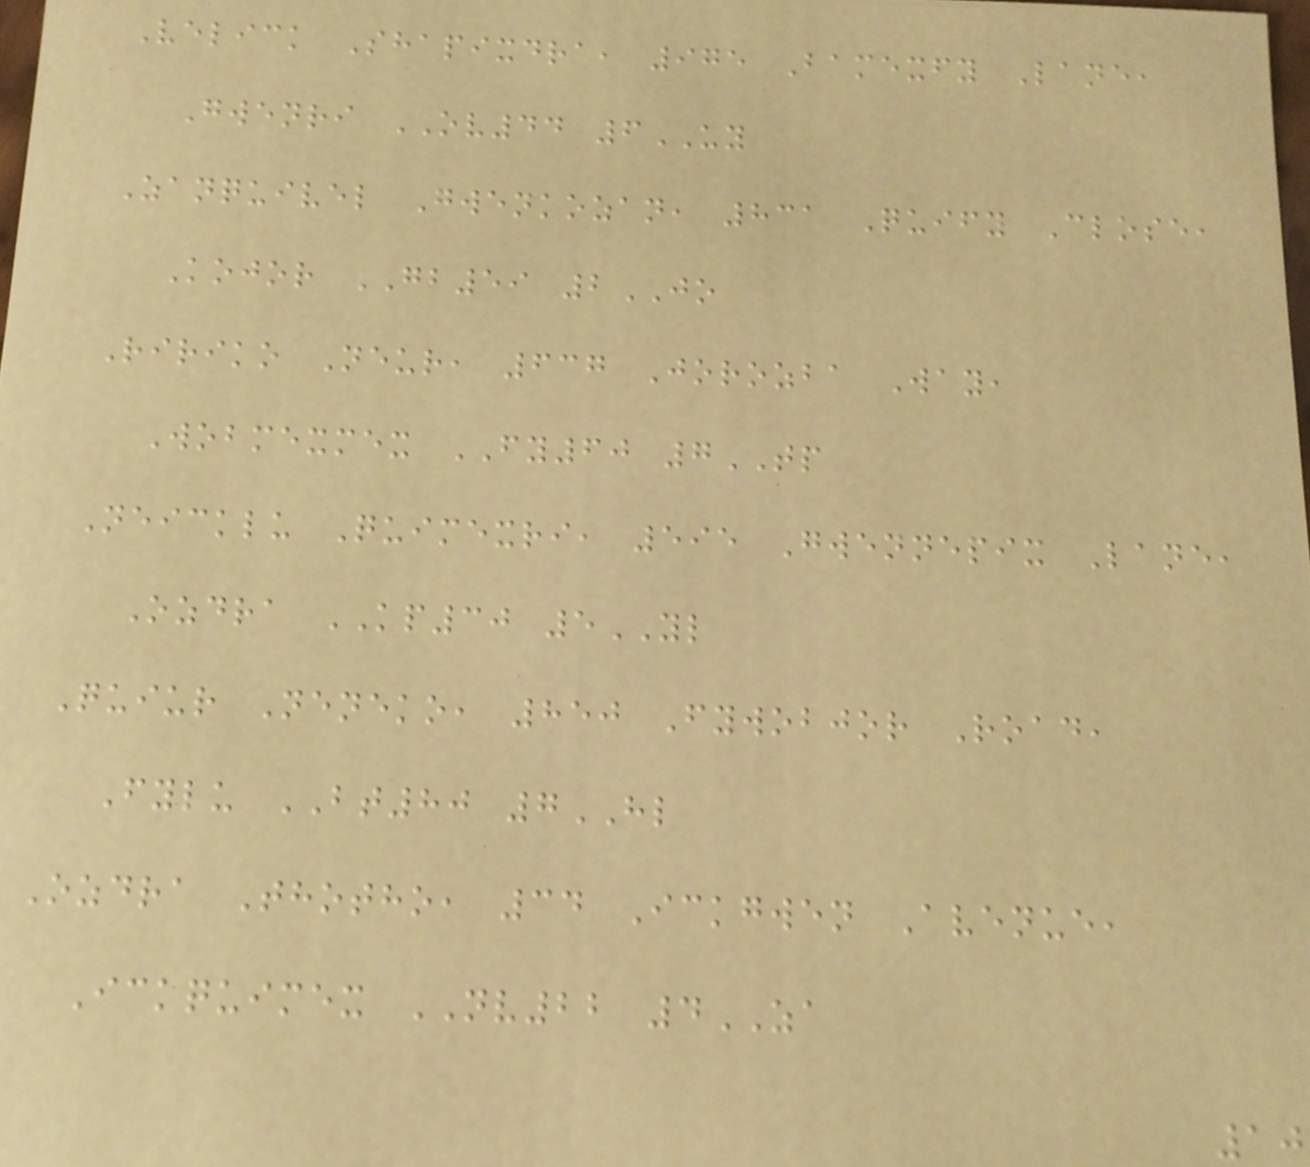Velick Shapixdra, 975 Bamexfy Lane,
Gwenri OV44 6UY
Zanquivel Gwenkozan, 831 Quify Close,
Kojor GB59 2JO
Ririko Neur, 637 Jorozba Way,
Wobmexmex FY60 7TP
Neicklu Quimexri, 595 Gwennepix Lane,
Ozdra KP30 5YL
Quiur Neneko, 850 Fywobjor Road,
Fylu BT80 7HL
Ozdra Thotho, 34 Ickgwen Avenue,
Ickquimex NV22 4ZA
10
